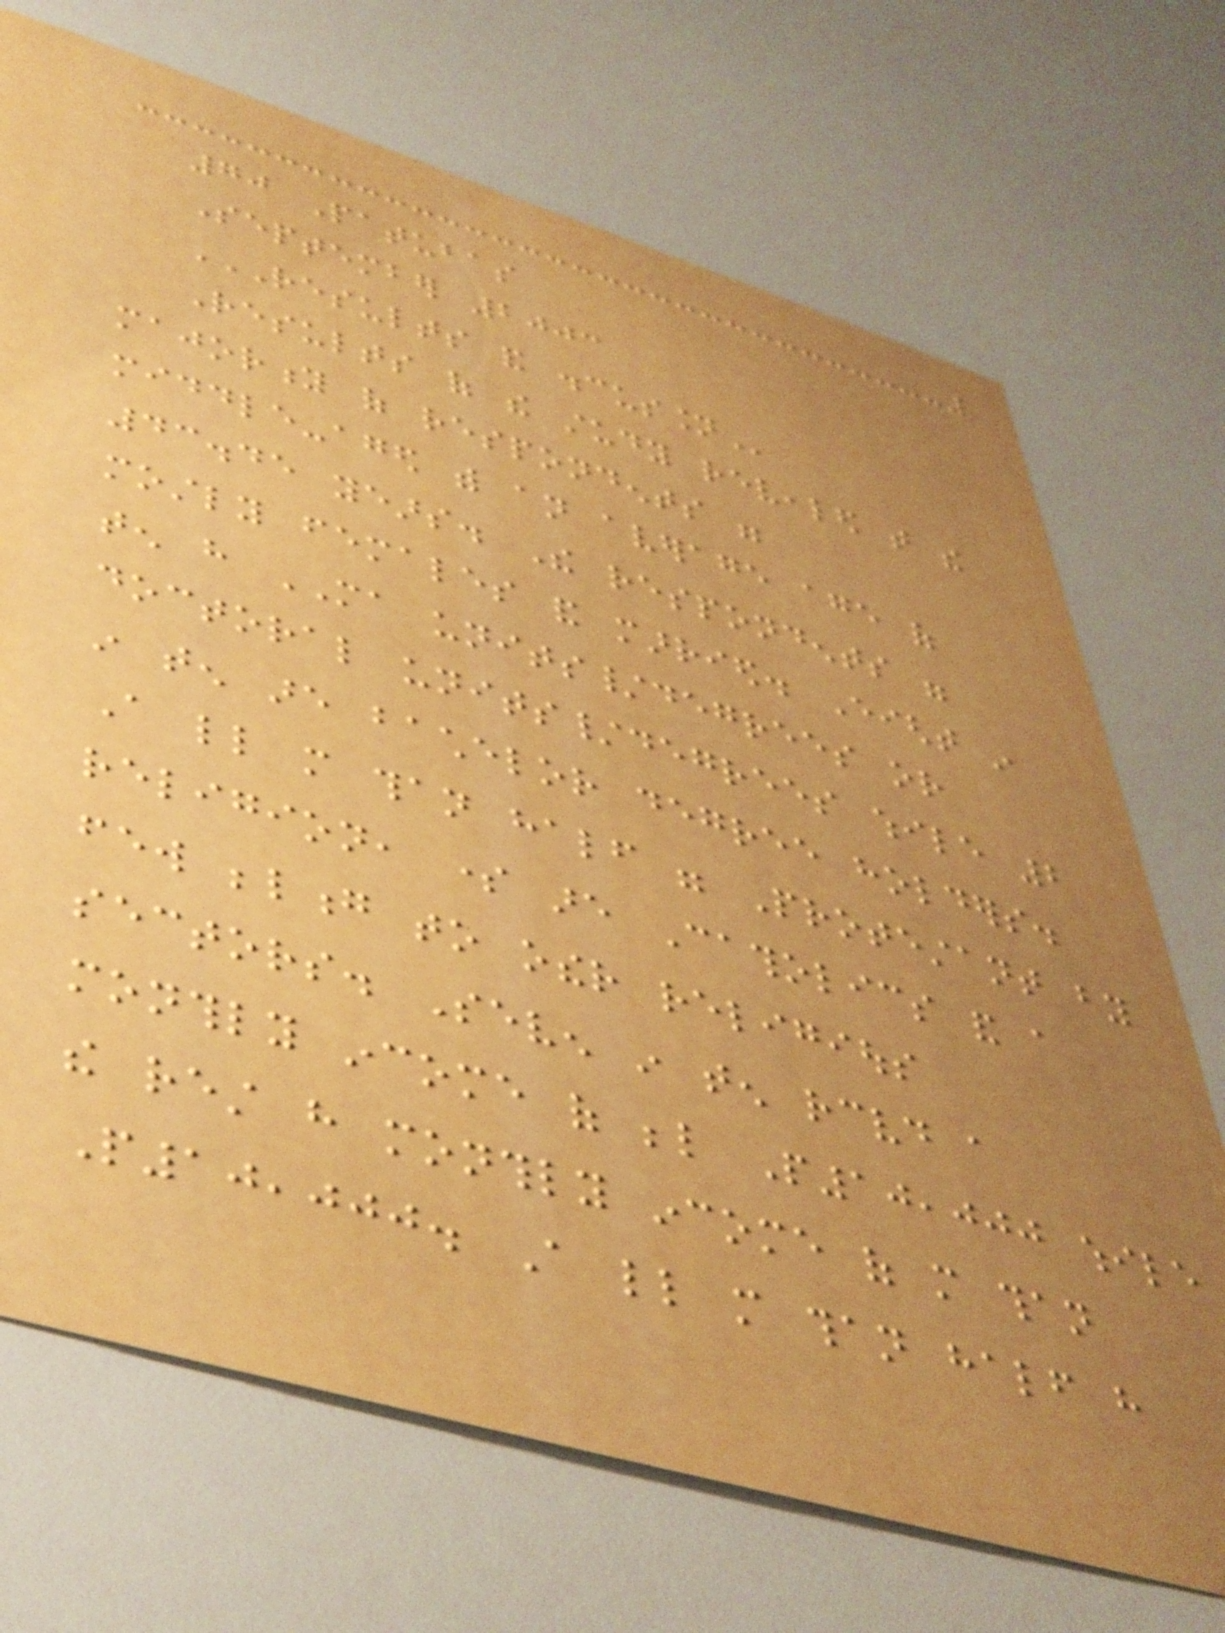70 Patubas
September 2003
RESULTS AND DISCUSSION
Results of the study revealed that the
majority of respondents were
middle-aged with an average age of
43.45 years. The respondents were
mostly females and married. Eight in
ten have MA units/degrees or
doctoral units/degrees while 2
in ten are bachelor degree holders.
A little more than half were Protestant by
religion, some are Catholics and a
few belong to other religious
sectors. Seven in ten received a
monthly income of below P10,000 while
the rest have monthly income of more than
P10,000. A little more than half have
